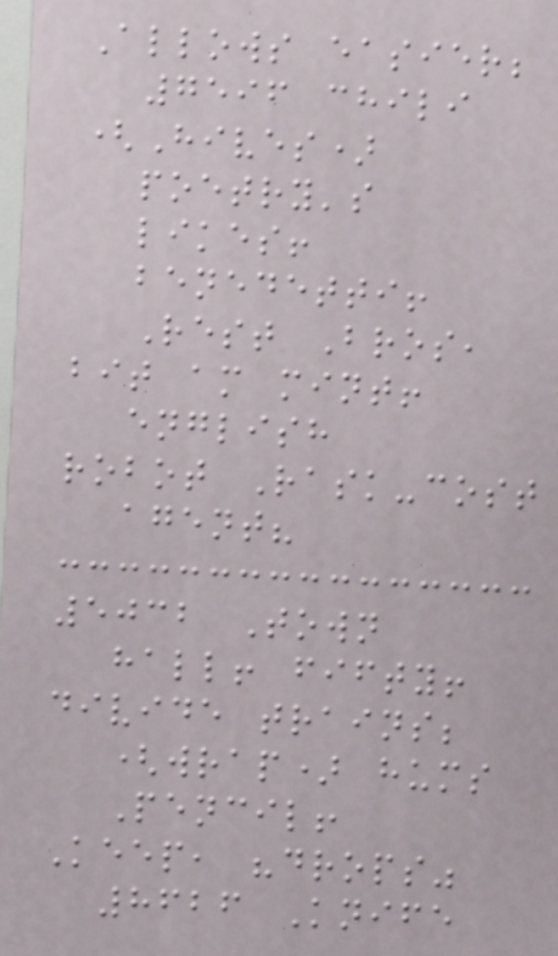Allows easier;
7596 chili
(Hives)
poetry's
likes!
benedetti!
Rest Bros,
bit am mint!
english
robot Rask-cost
agent?
5032 Town
hall! fifty!
divide trains;
(wrap) hums
Pencil!
Keep, "drops"
8626 Knife
